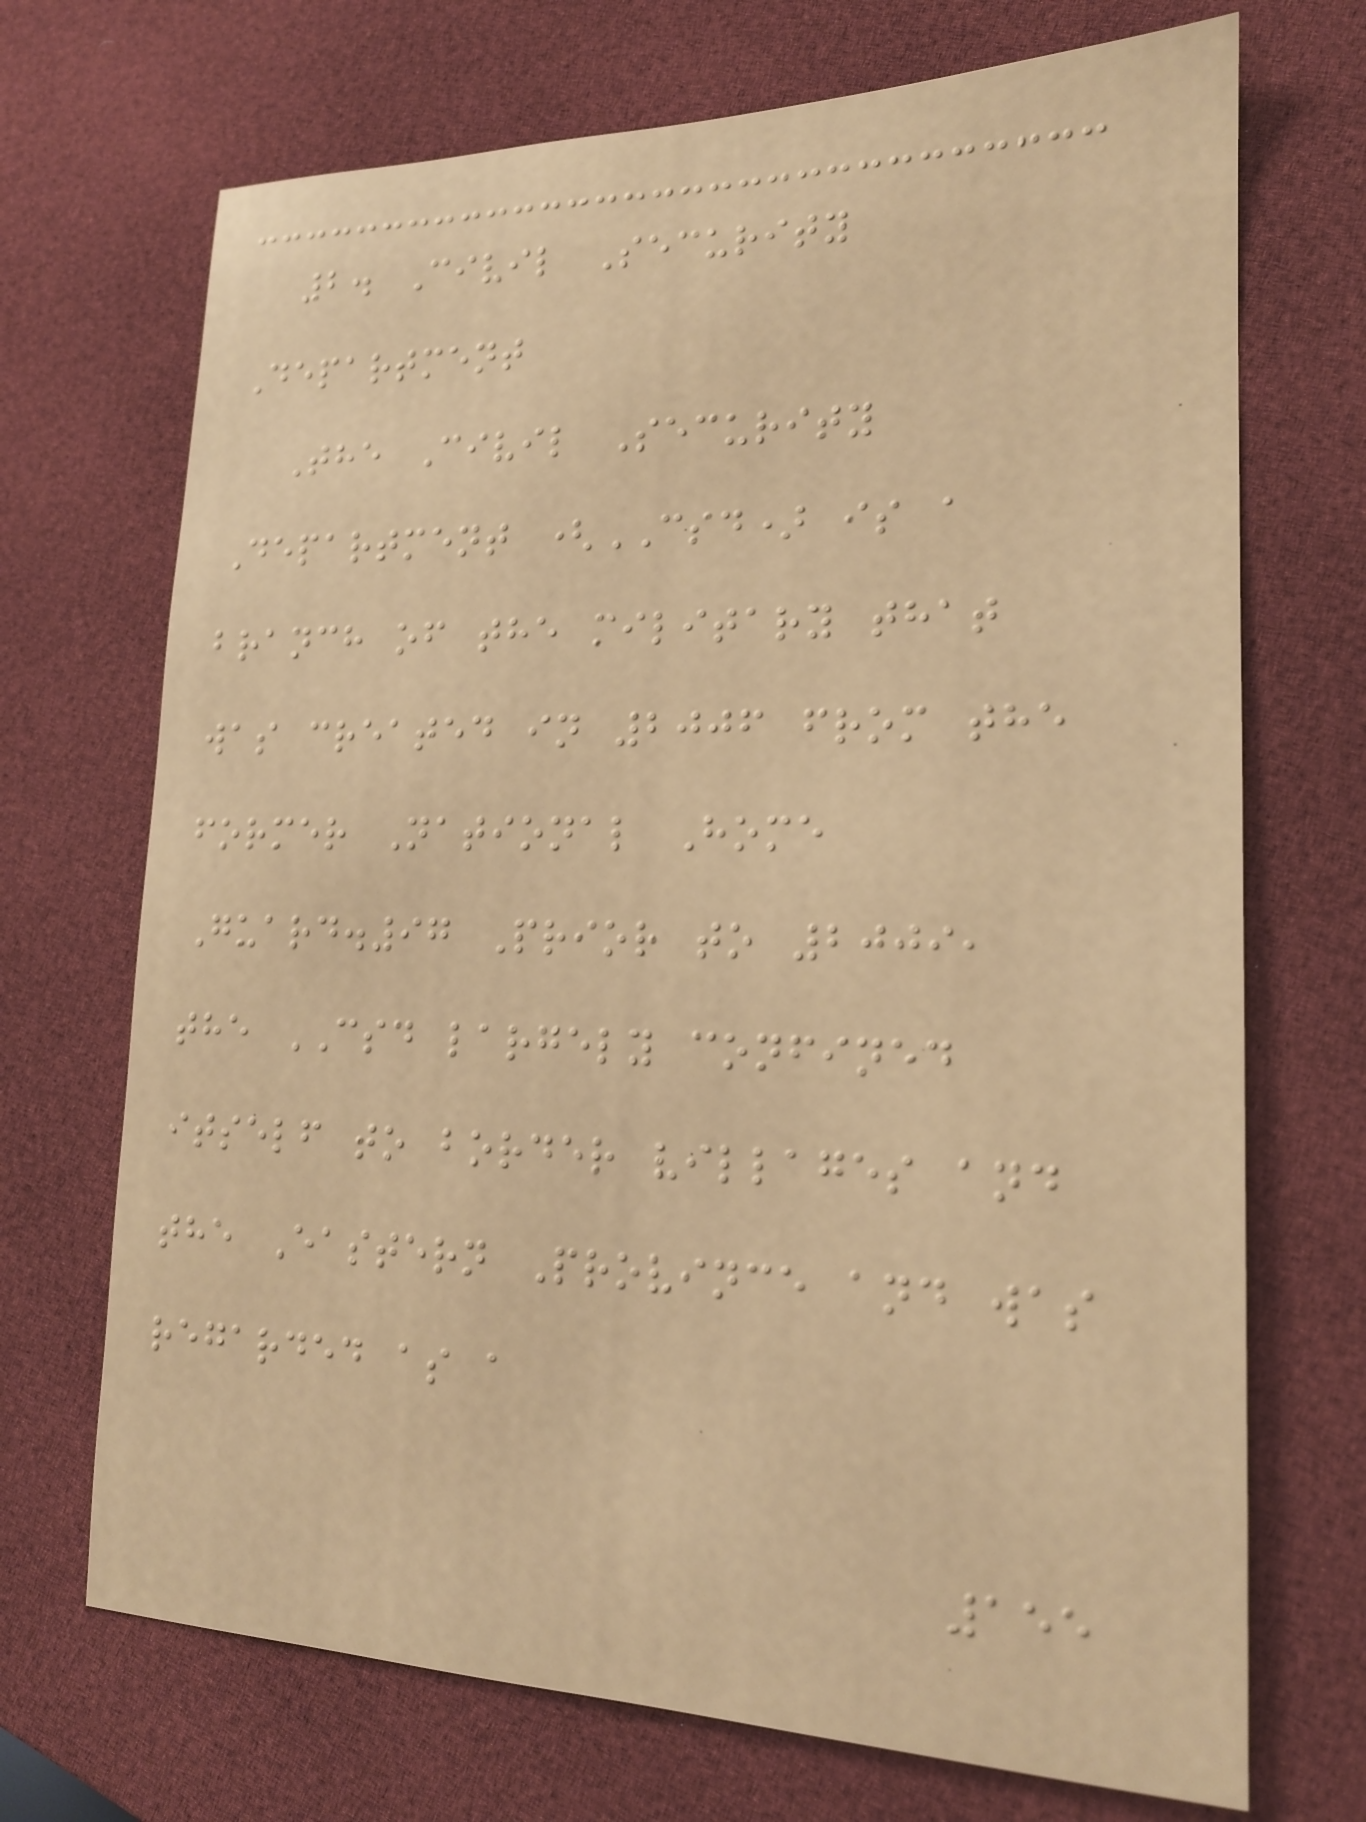2. Civil Security
Department
The Civil Security
Department (CSD) is a
branch of the military that
was created in 2006 from the
former National Home
Guard.97 Prior to 2009,
the CSD largely confined
itself to border villages and
the Eastern Province and was
regarded as a
155
